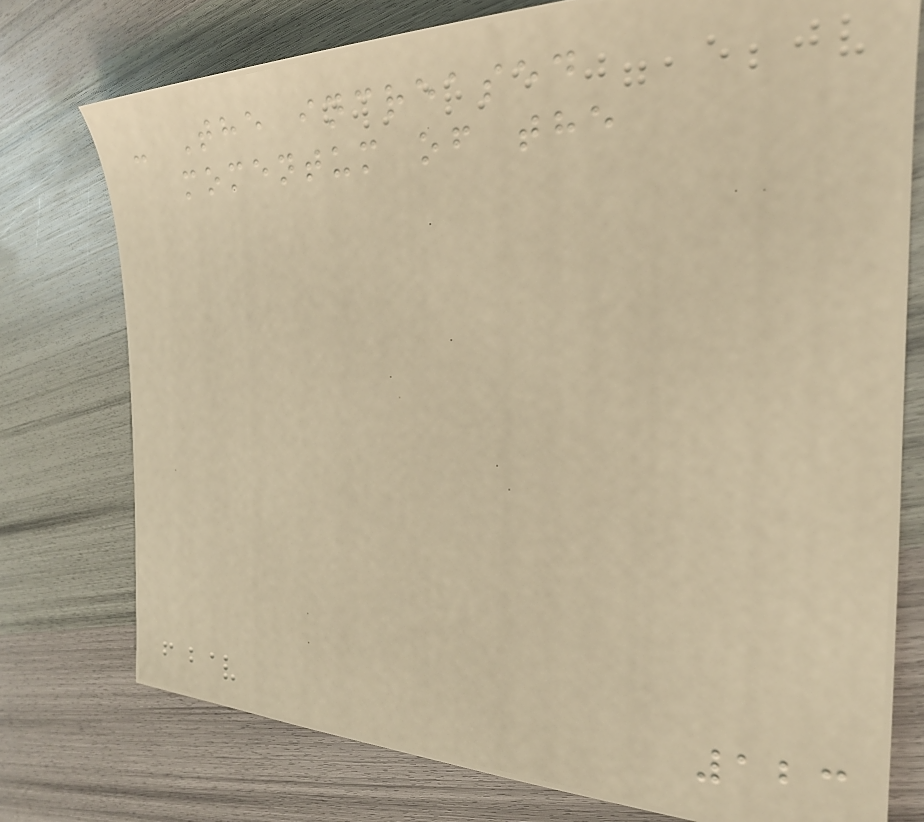- The increased
momentum of the
123
